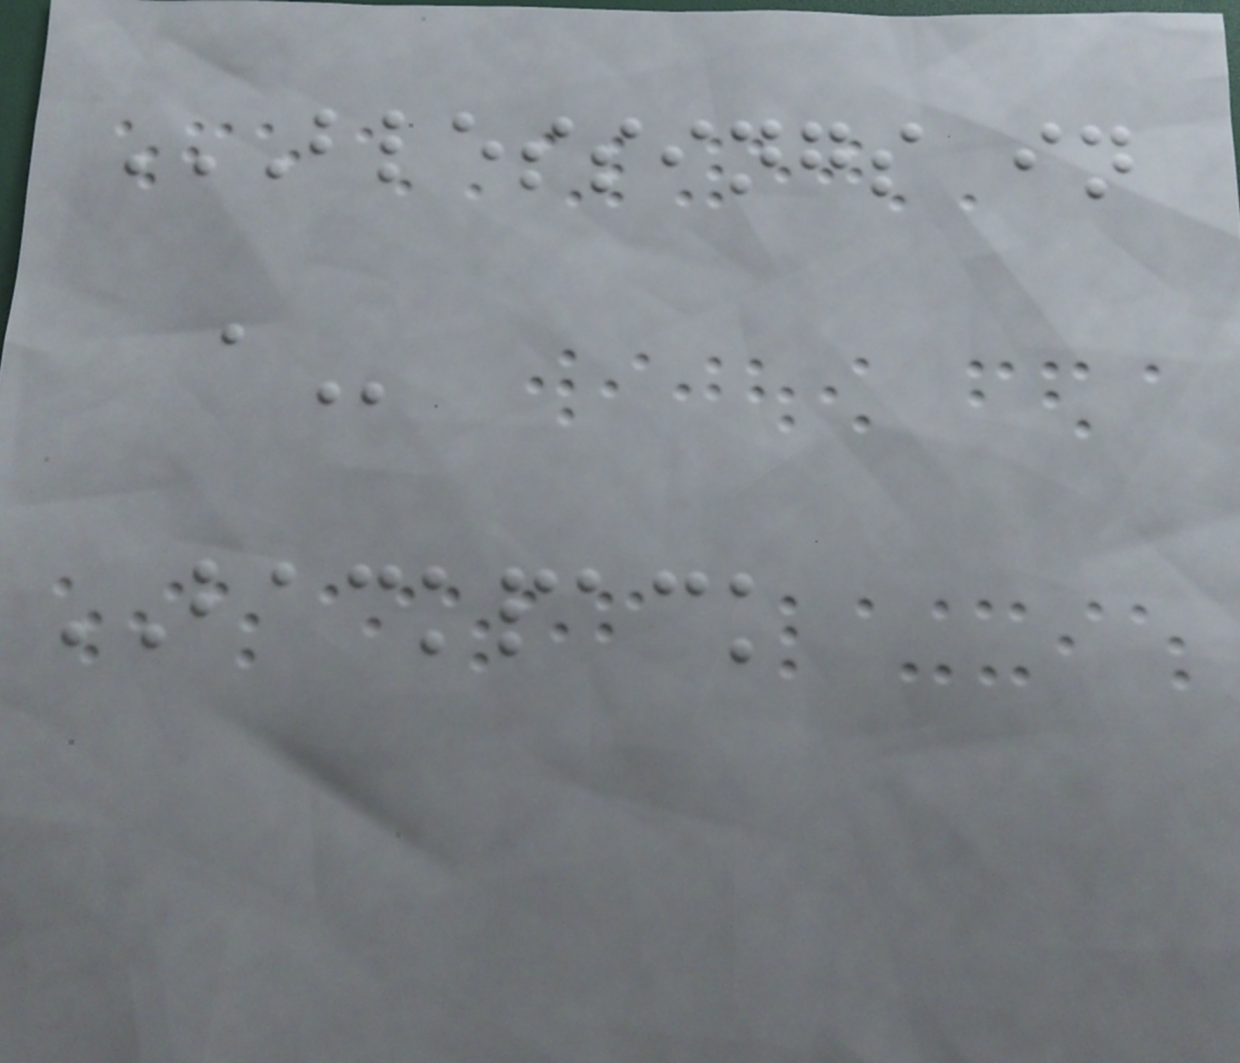BLESSINGS IN
A
BACKPACK
